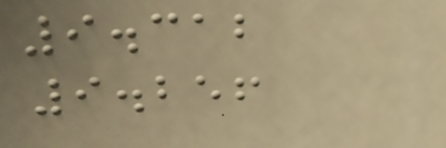9.312
9.256
